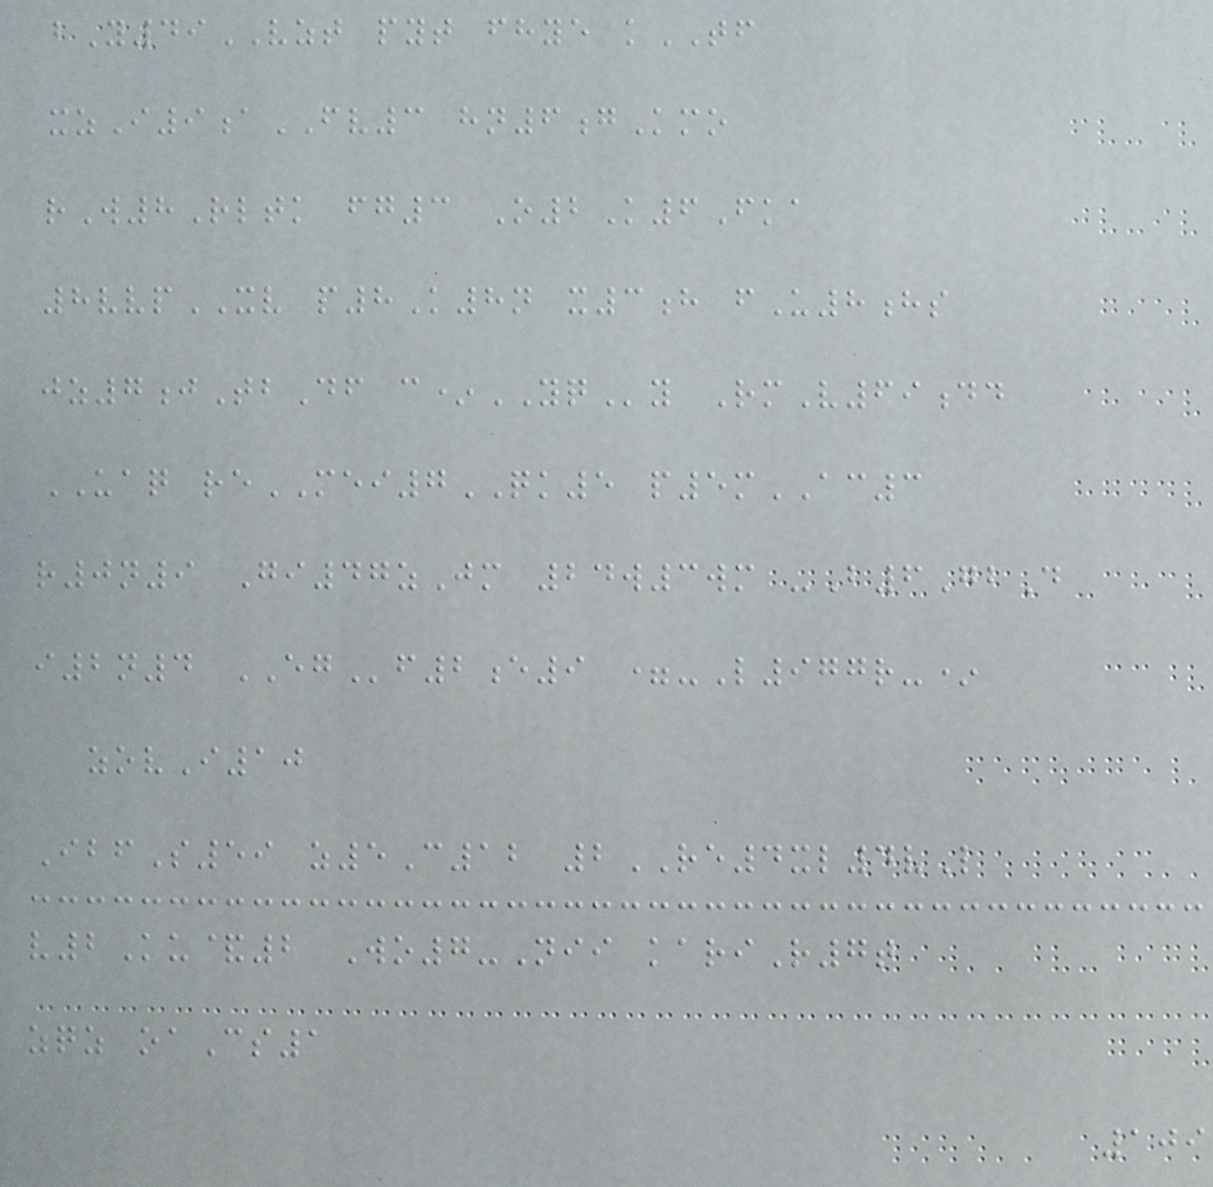bY49VZT pyt fhye kTF
xzI9aFV3 hn6gKmo
rW8Rltk fg3 O2K6Fka
8vvpXV p8K8n x3h fU8hs
jz7jTbDf c*YQy RmV69dd
UAQ reMEI7QK5 p5mAC3
r0n9 Gi47zJm 24w3wm -B6GbD
i2n4 EGf2e9 =-L977r-*
zovI10
IbfS59 z5C12 2RE4xl4vL
v2Ku&2 Wo7-Nii kariR7t
zqz oaCs1
109
